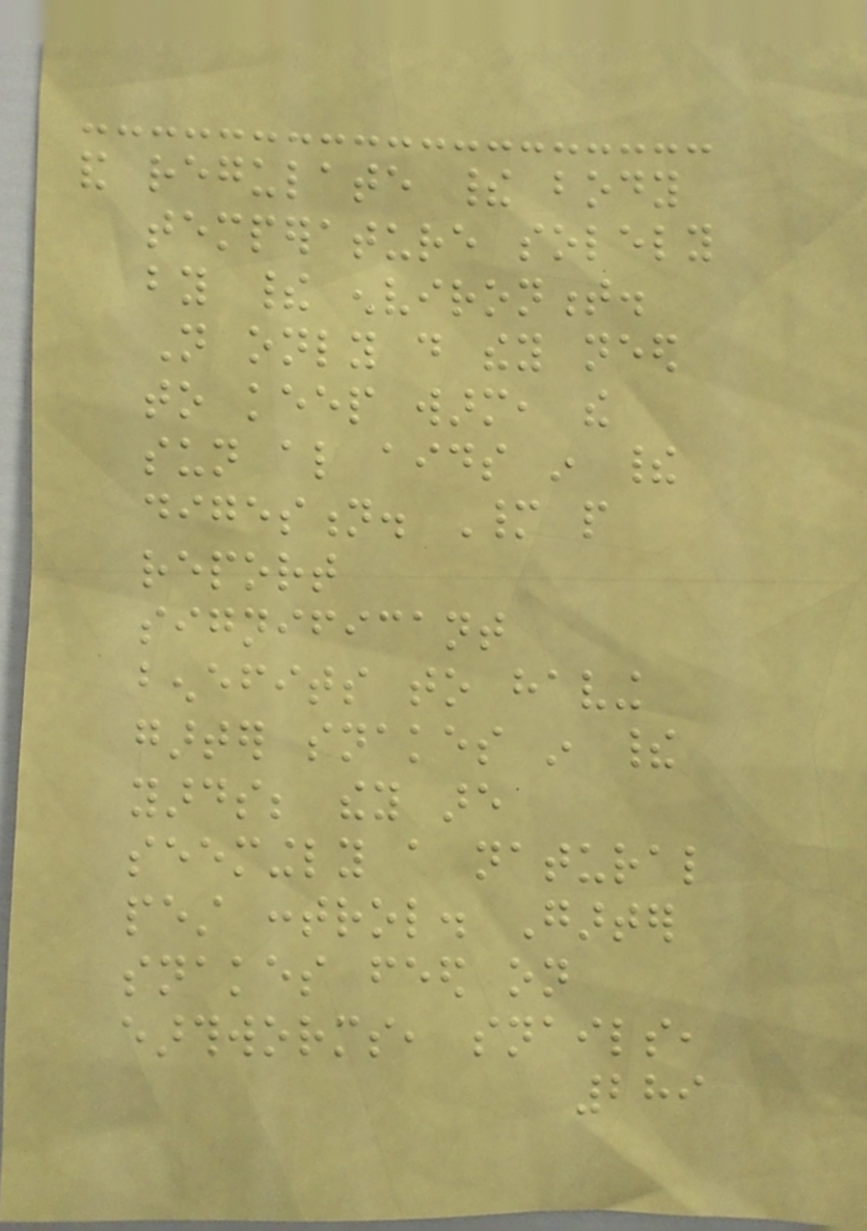and regulate their body
temperature solely
by their environment.
Not only do they need
to keep warm, the
sun also aids in their
digestion. Many people
report
significant
benefits to having
garter snakes in their
yards; they are
seemingly a natural
pest control. Garter
snakes feed on
earthworms, snails,
289
